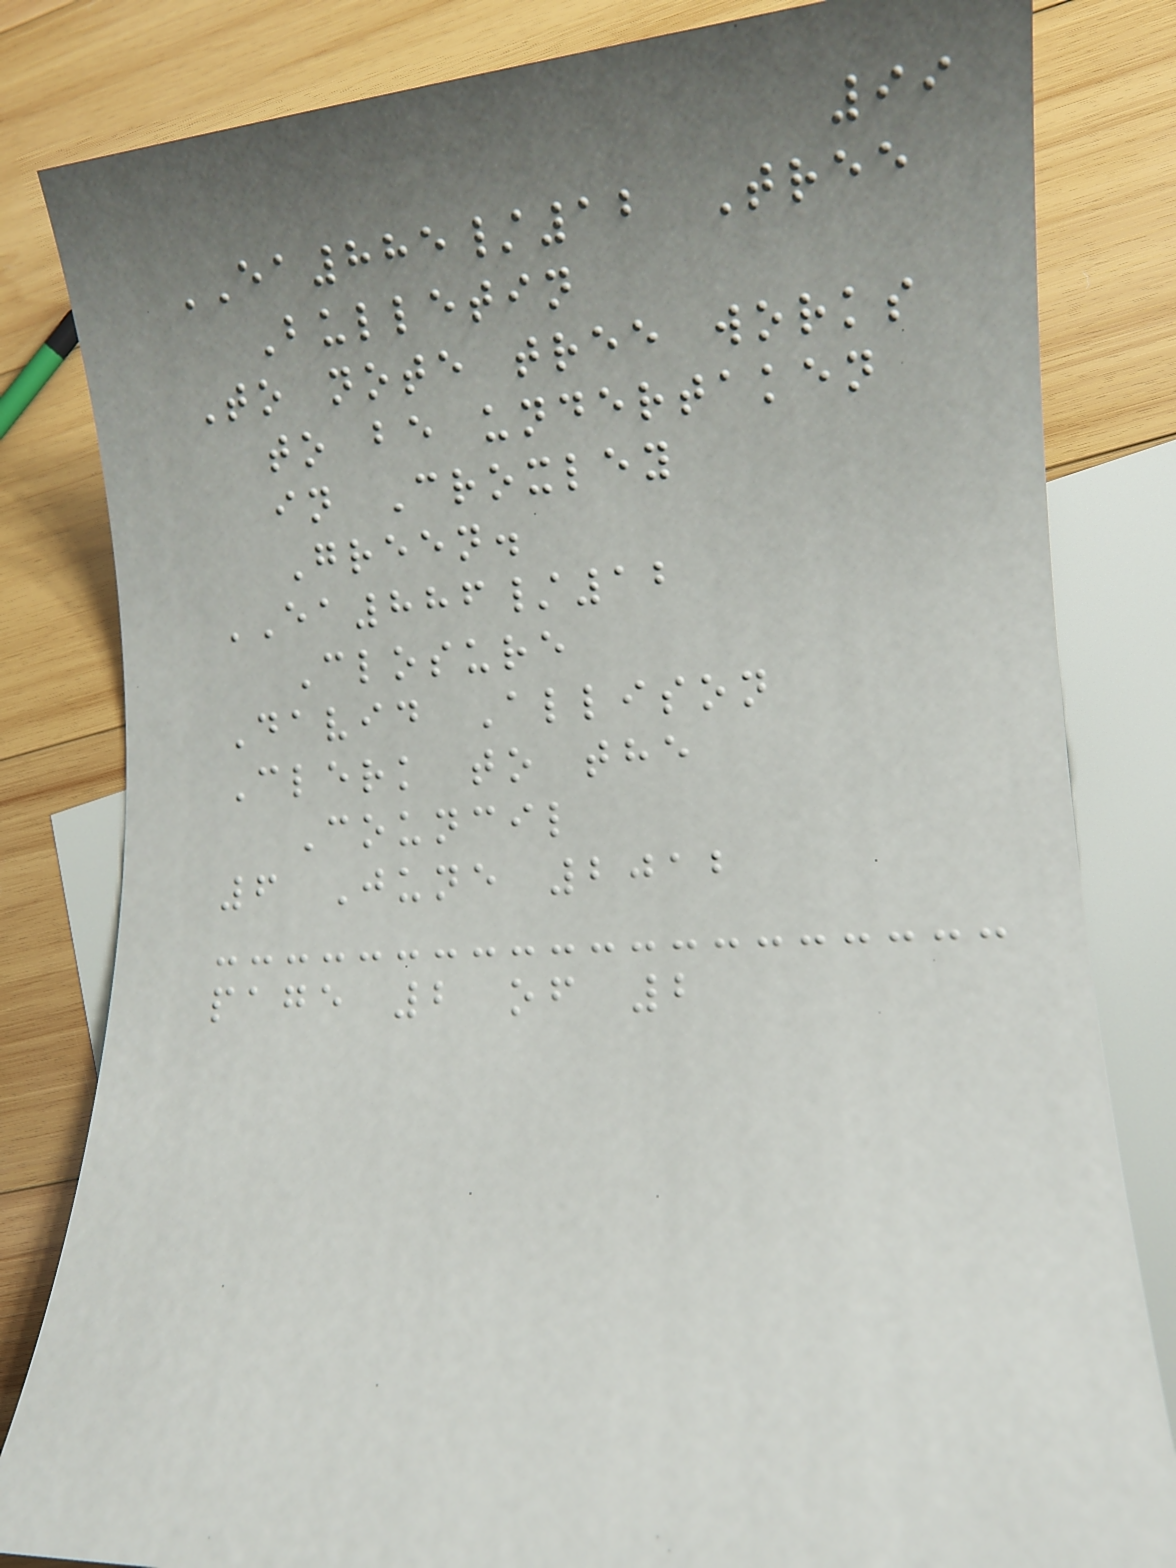99
EA885/12 Tree
Bulletin
To note tree works
to be undertaken
in Croxley
Green.
EA886/12
Closure
David Allison
Clerk to the
Council
6 June 2012
page 2 of 2
